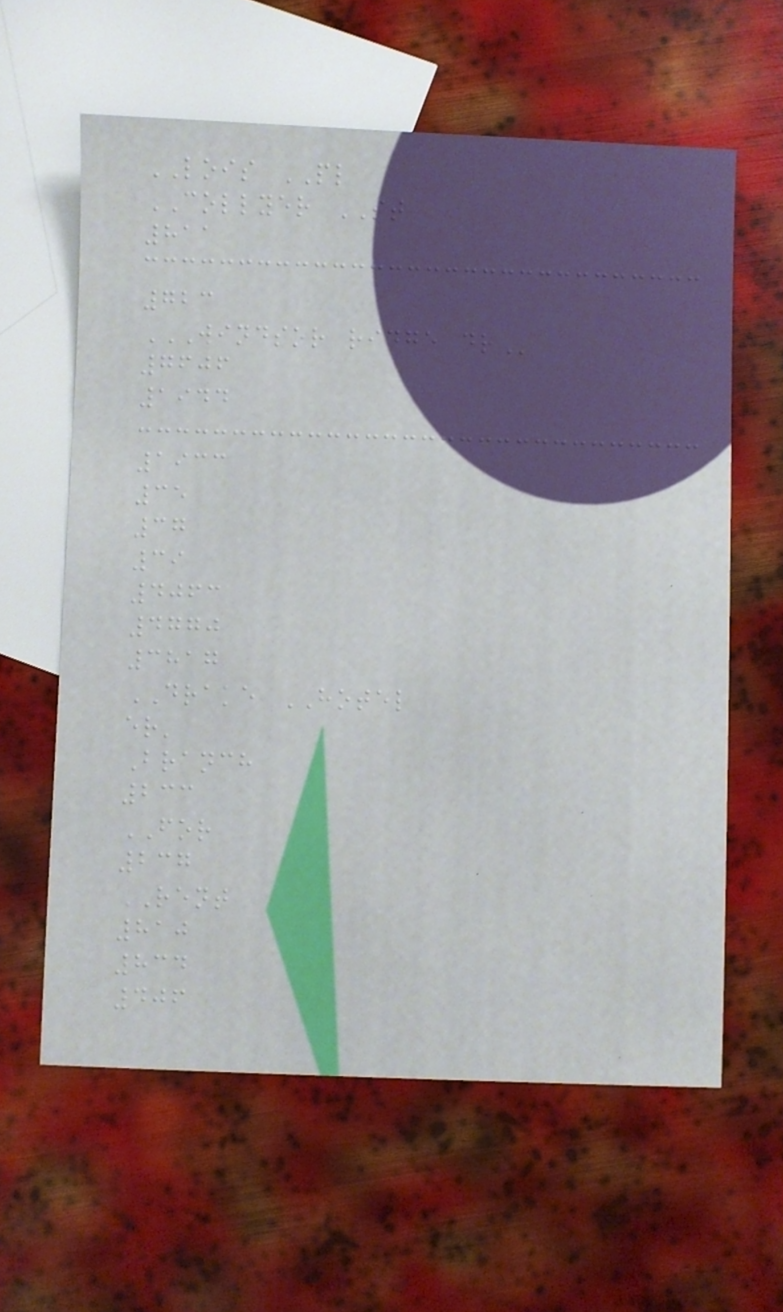LOIS PL
COLLYER ST
811
723
WINDSOR RIDGE DR
7606
1944
1933
35
37
39
4063
4770
3817
DRAKE HOTEL
er'
Branch
233
FOR
237
RENT
810
834
406
